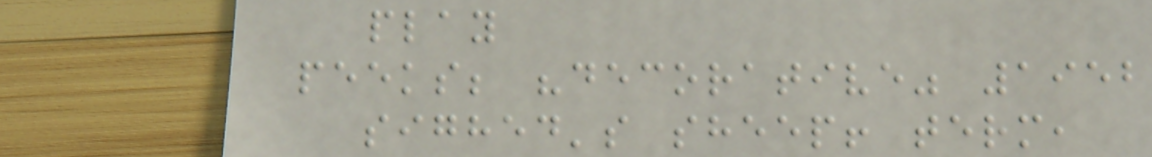play
peeks; "decorative" 1952
sighed's sheep! term,
